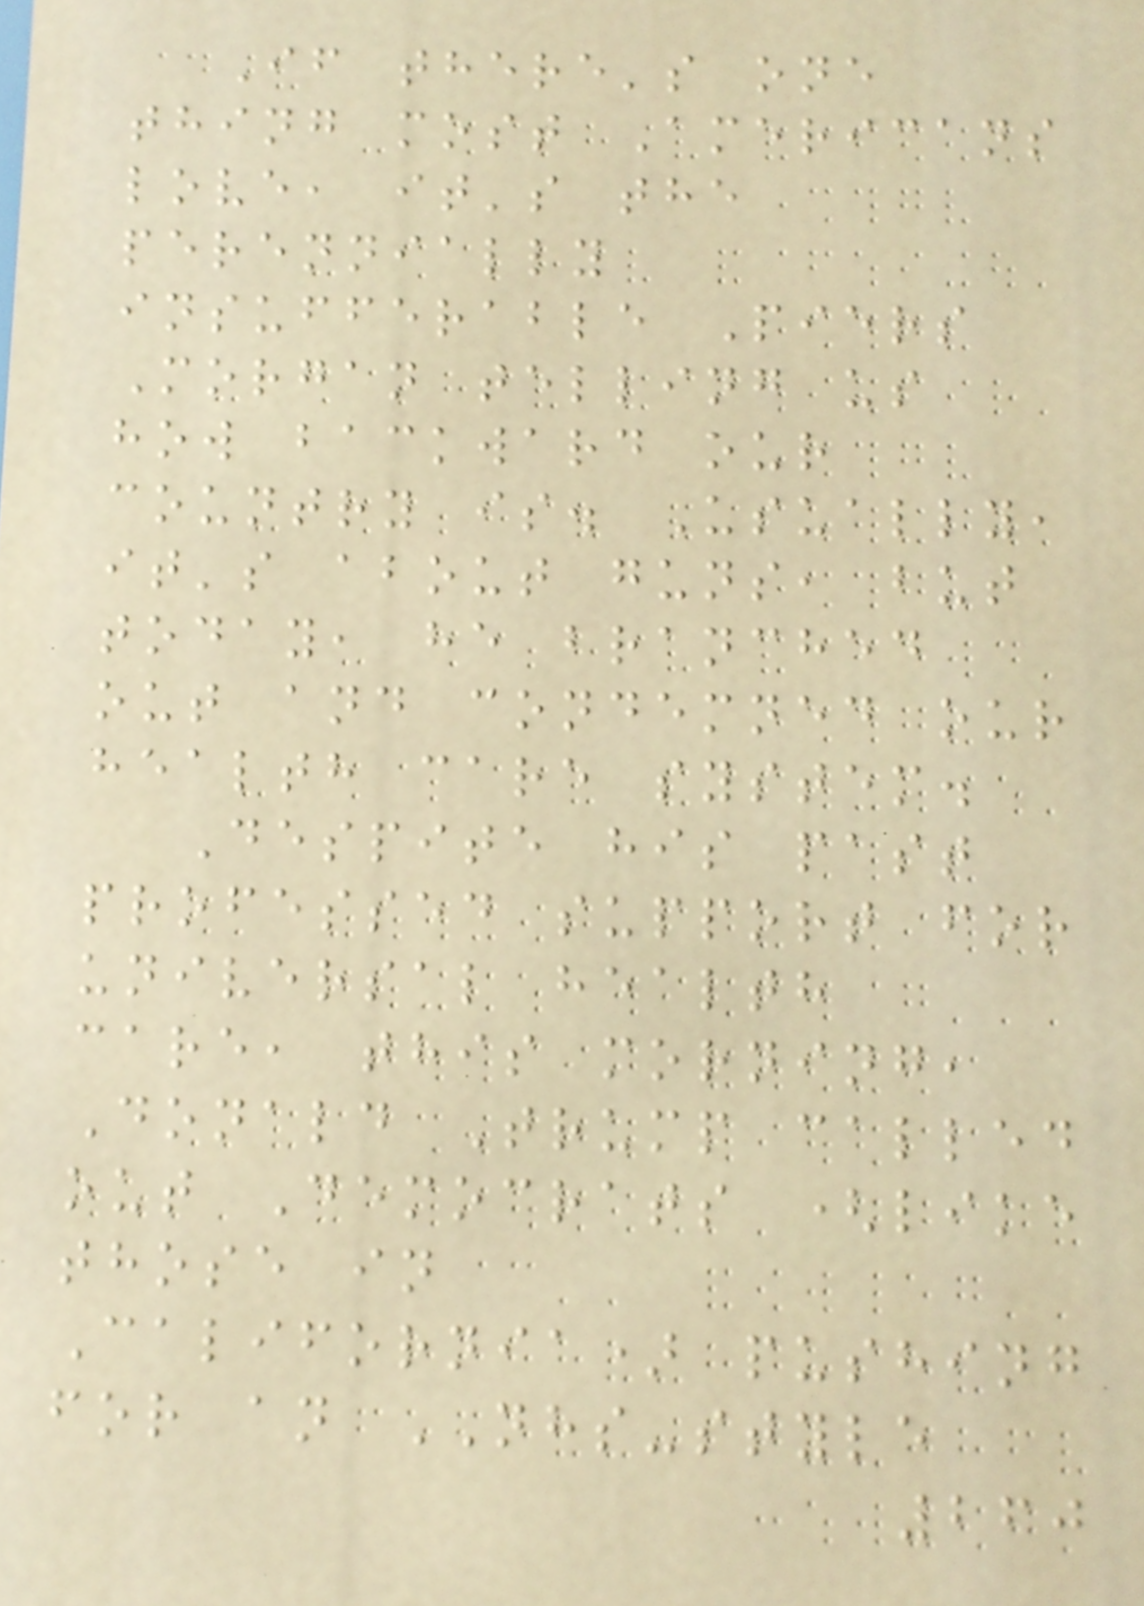If there's one
thing most Americans
love, it's the
perennially
insufferable Piers
Morgan telling us
how backward our
country is. Usually,
it's about guns, but
today, he branched
out and condemned our
health care system.
Despite his past
professed support for
universal health
care, this morning,
Donald Trump called
out Democrats (like
those in
California) pushing
for an NHS-style
260
